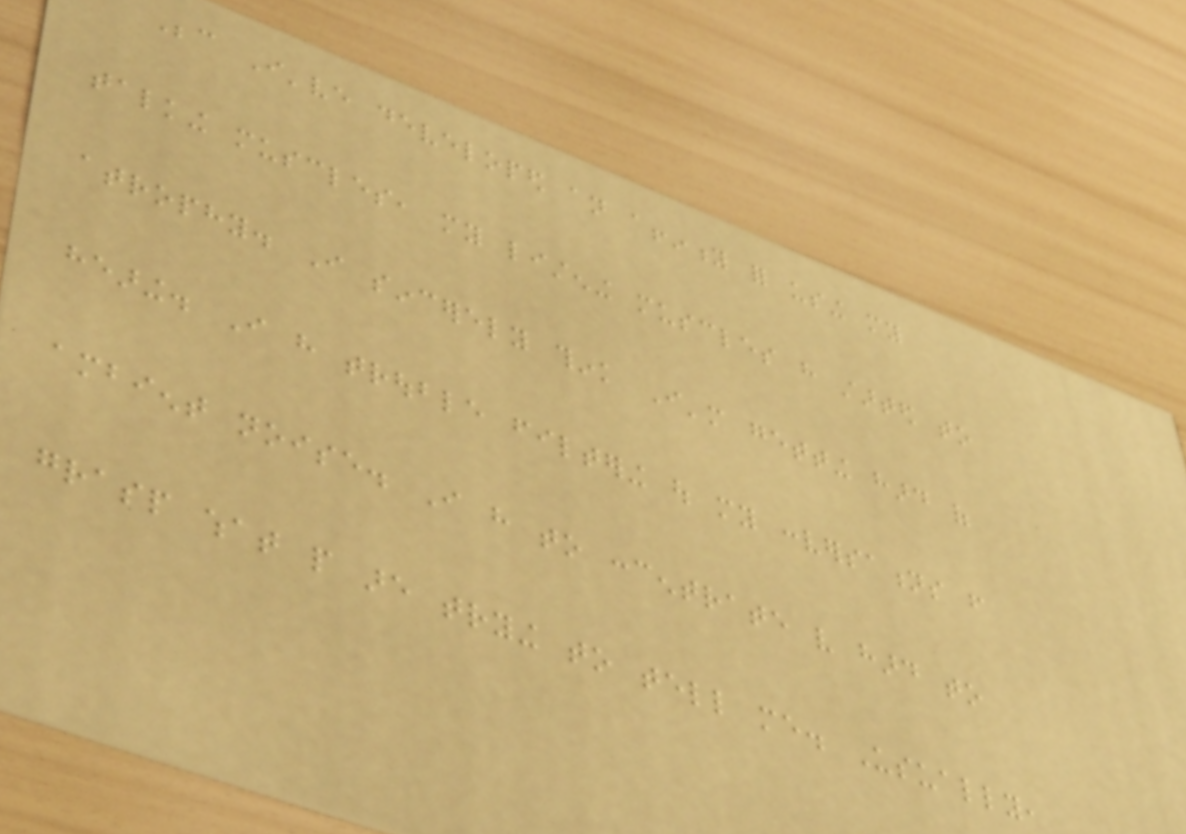Because I've developed an affinity for using my
talking muscles, my listening muscles have started to
atrophy. I sincerely think I'm getting hard of
hearing. I have trouble filtering out my conversations from
ambient noise. I have to concentrate very hard to
grasp what people are trying to tell me. Usually,
